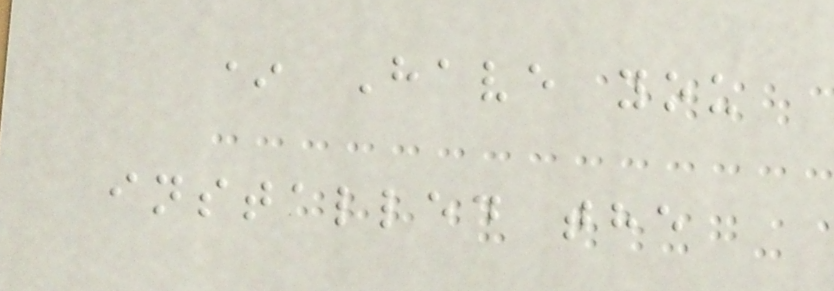* Have you
installed the
